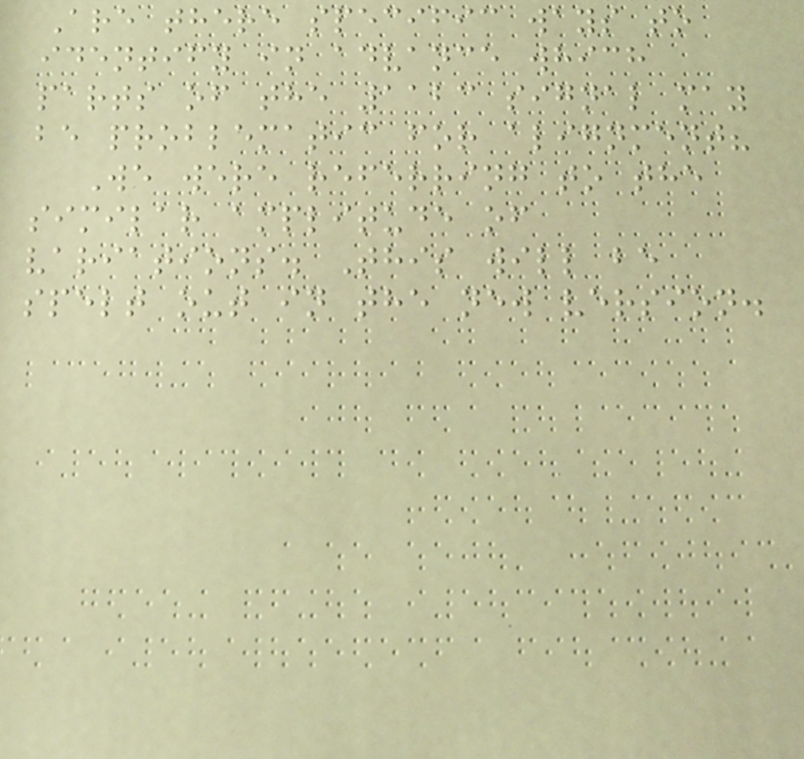Are there specific ways to
identify in advance which
parts of the 1123 signal may
be problematic for alignment?
We were referring to the
similar amplitude of
variations. This will be
spelt out in the new version.
